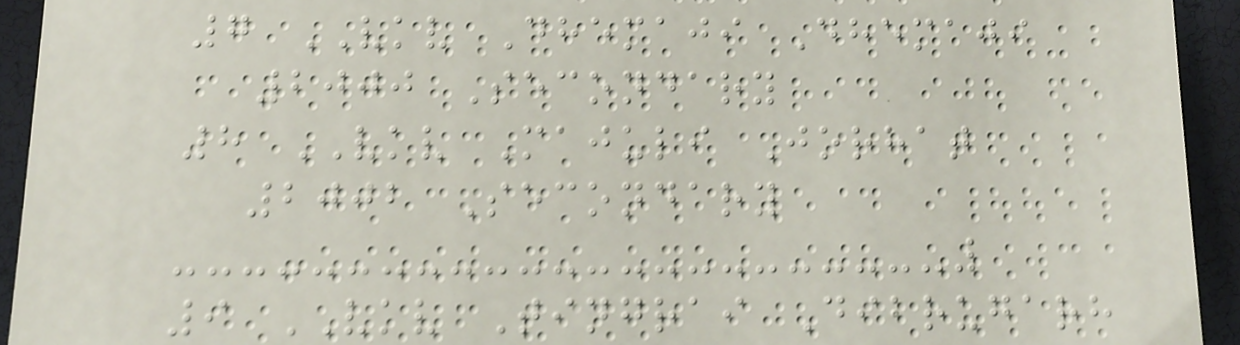7 VKV Dhemaji Dhemaji
2000 Secondary
8 VKV Majuli Jorhat
2002 Secondary
9 VKV Tingrai Dibrugarh
